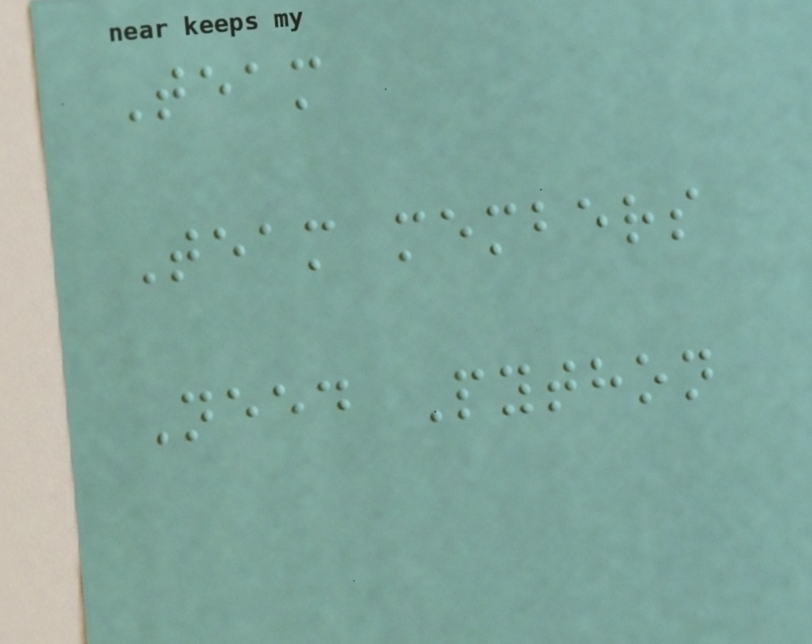Team
Team members
Need Python
